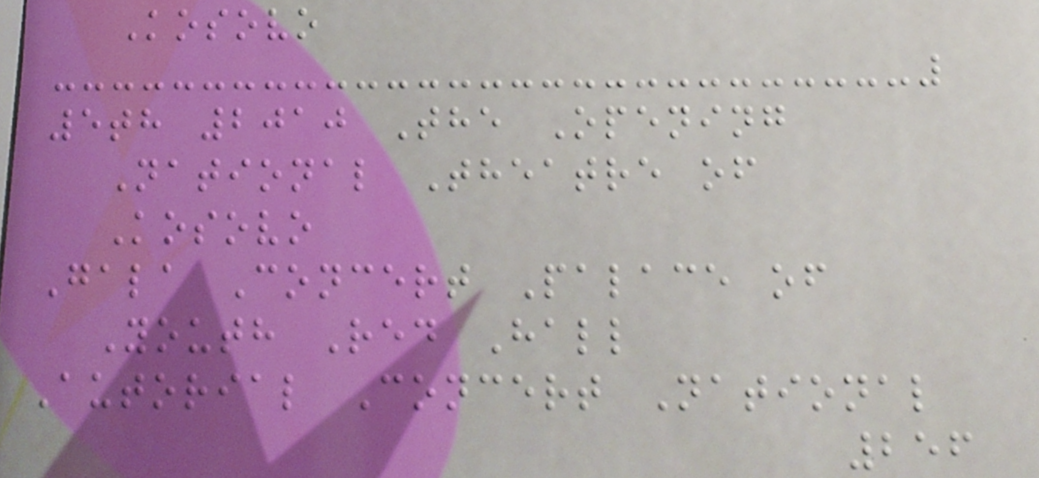Kosovo
5th 2010 The Opening
National Theatre of
Kosovo
Gala Concert Palace of
Youth Red Hall
Autorial Concert National
256
